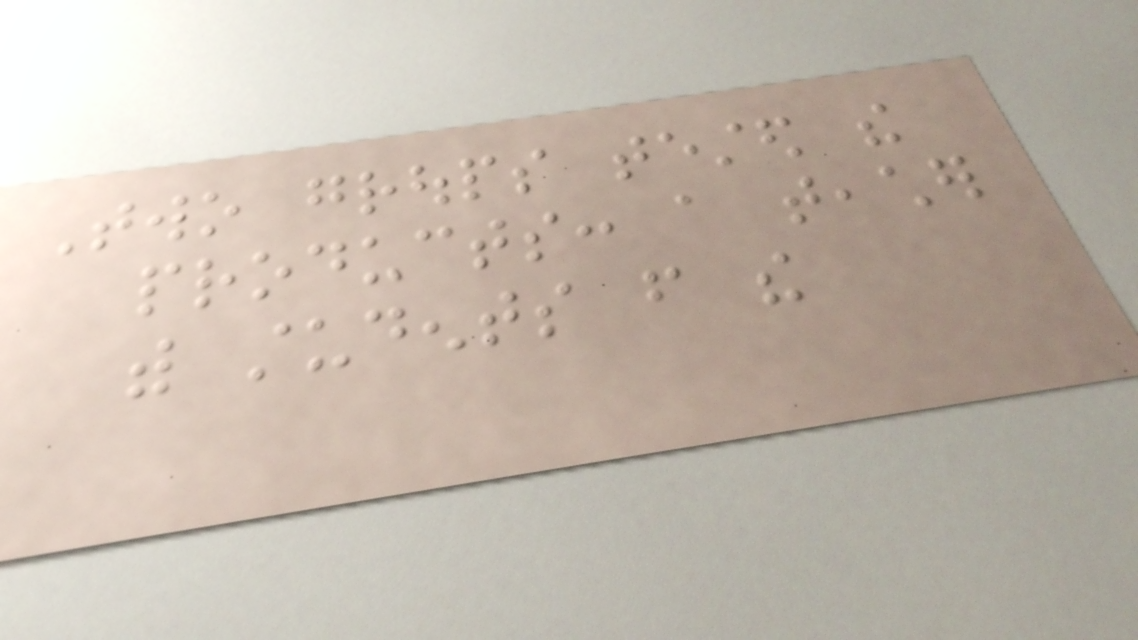Two groups tested the
products: a teacher
with students from the
